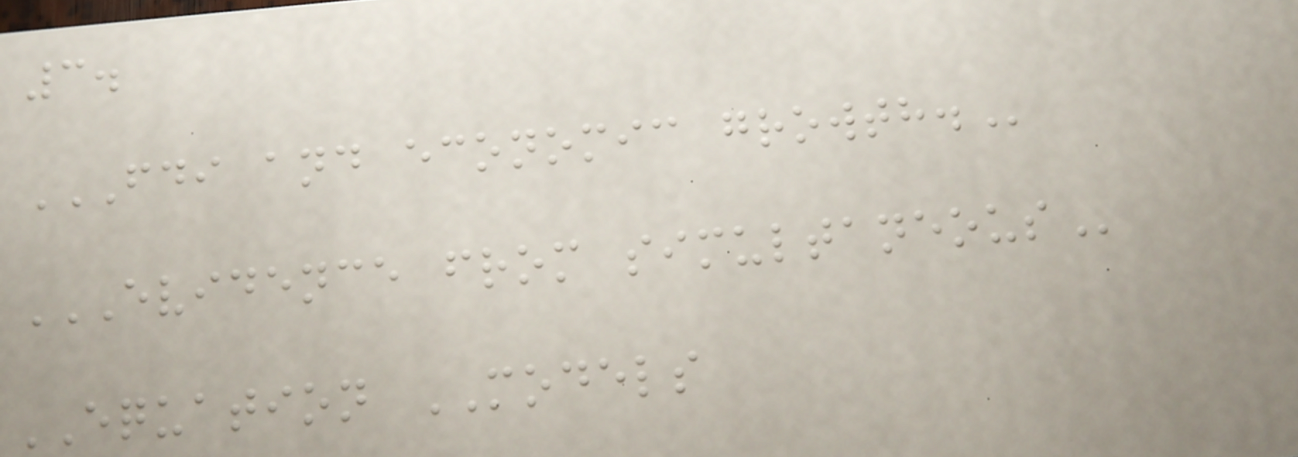3.
FDI AND ECONOMIC GROWTH.
EVIDENCE FROM SIMULTANEOUS
EQUATION MODELS
